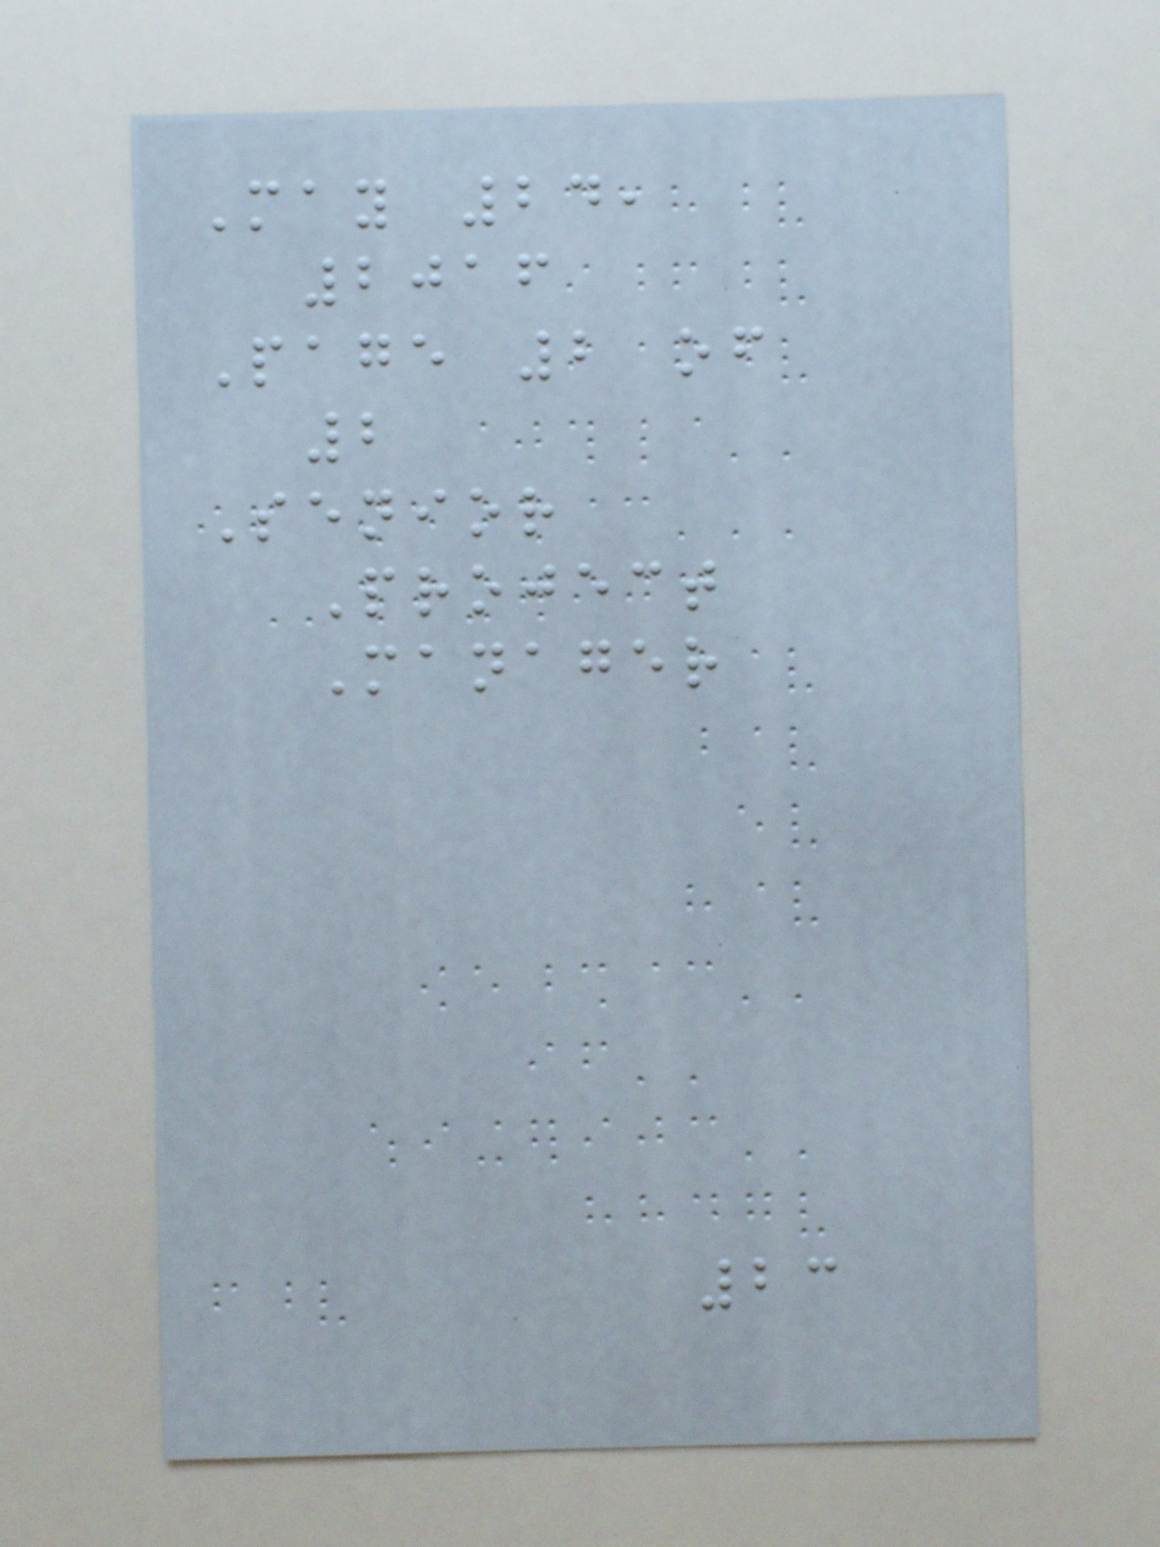May 24,
2016
Page 2 of
2
Senior
Project
Manager
23
